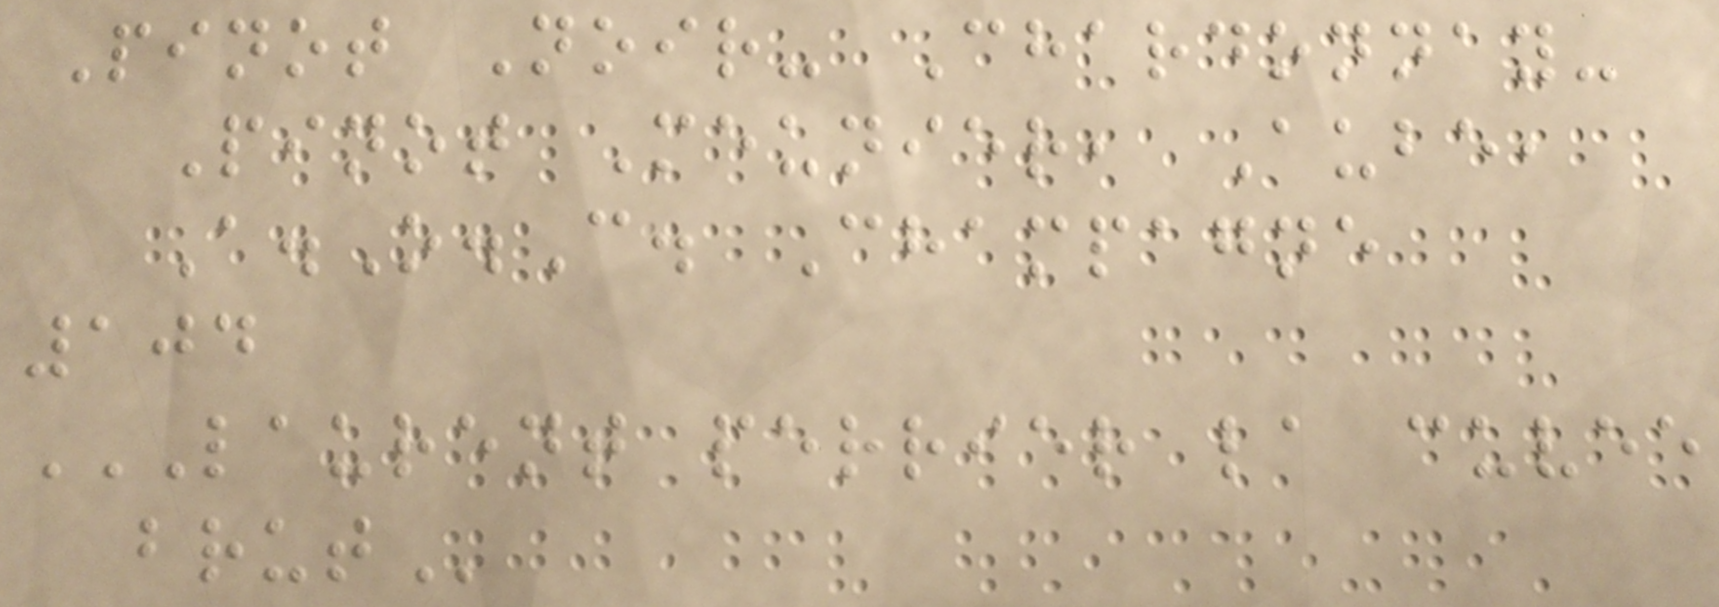Pinot Noir- Chardonnay-
Pinot Meunier, Aube,
A.O.C. Champagne
104
LAURENT PERRIER LA CUVEE
BRUT
